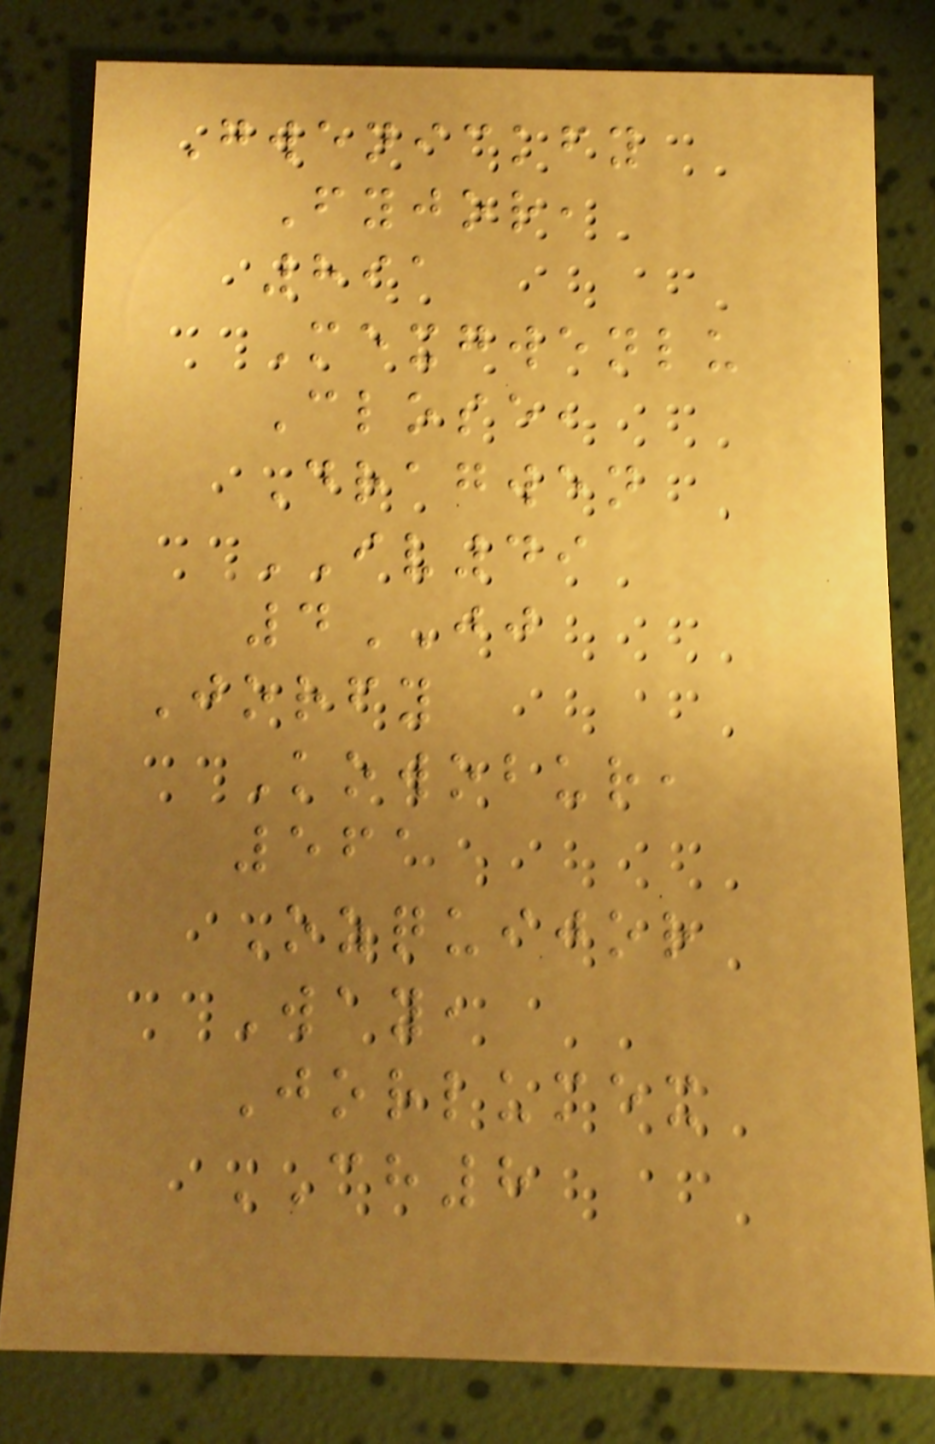Gwenickfy
Fyjor,
891
Mexgwenlu
Close,
Dragwen
IV49
4JJ
Jorfy
Kowobur,
561
Ozquijor
Way,
Jorlumex
CH8
